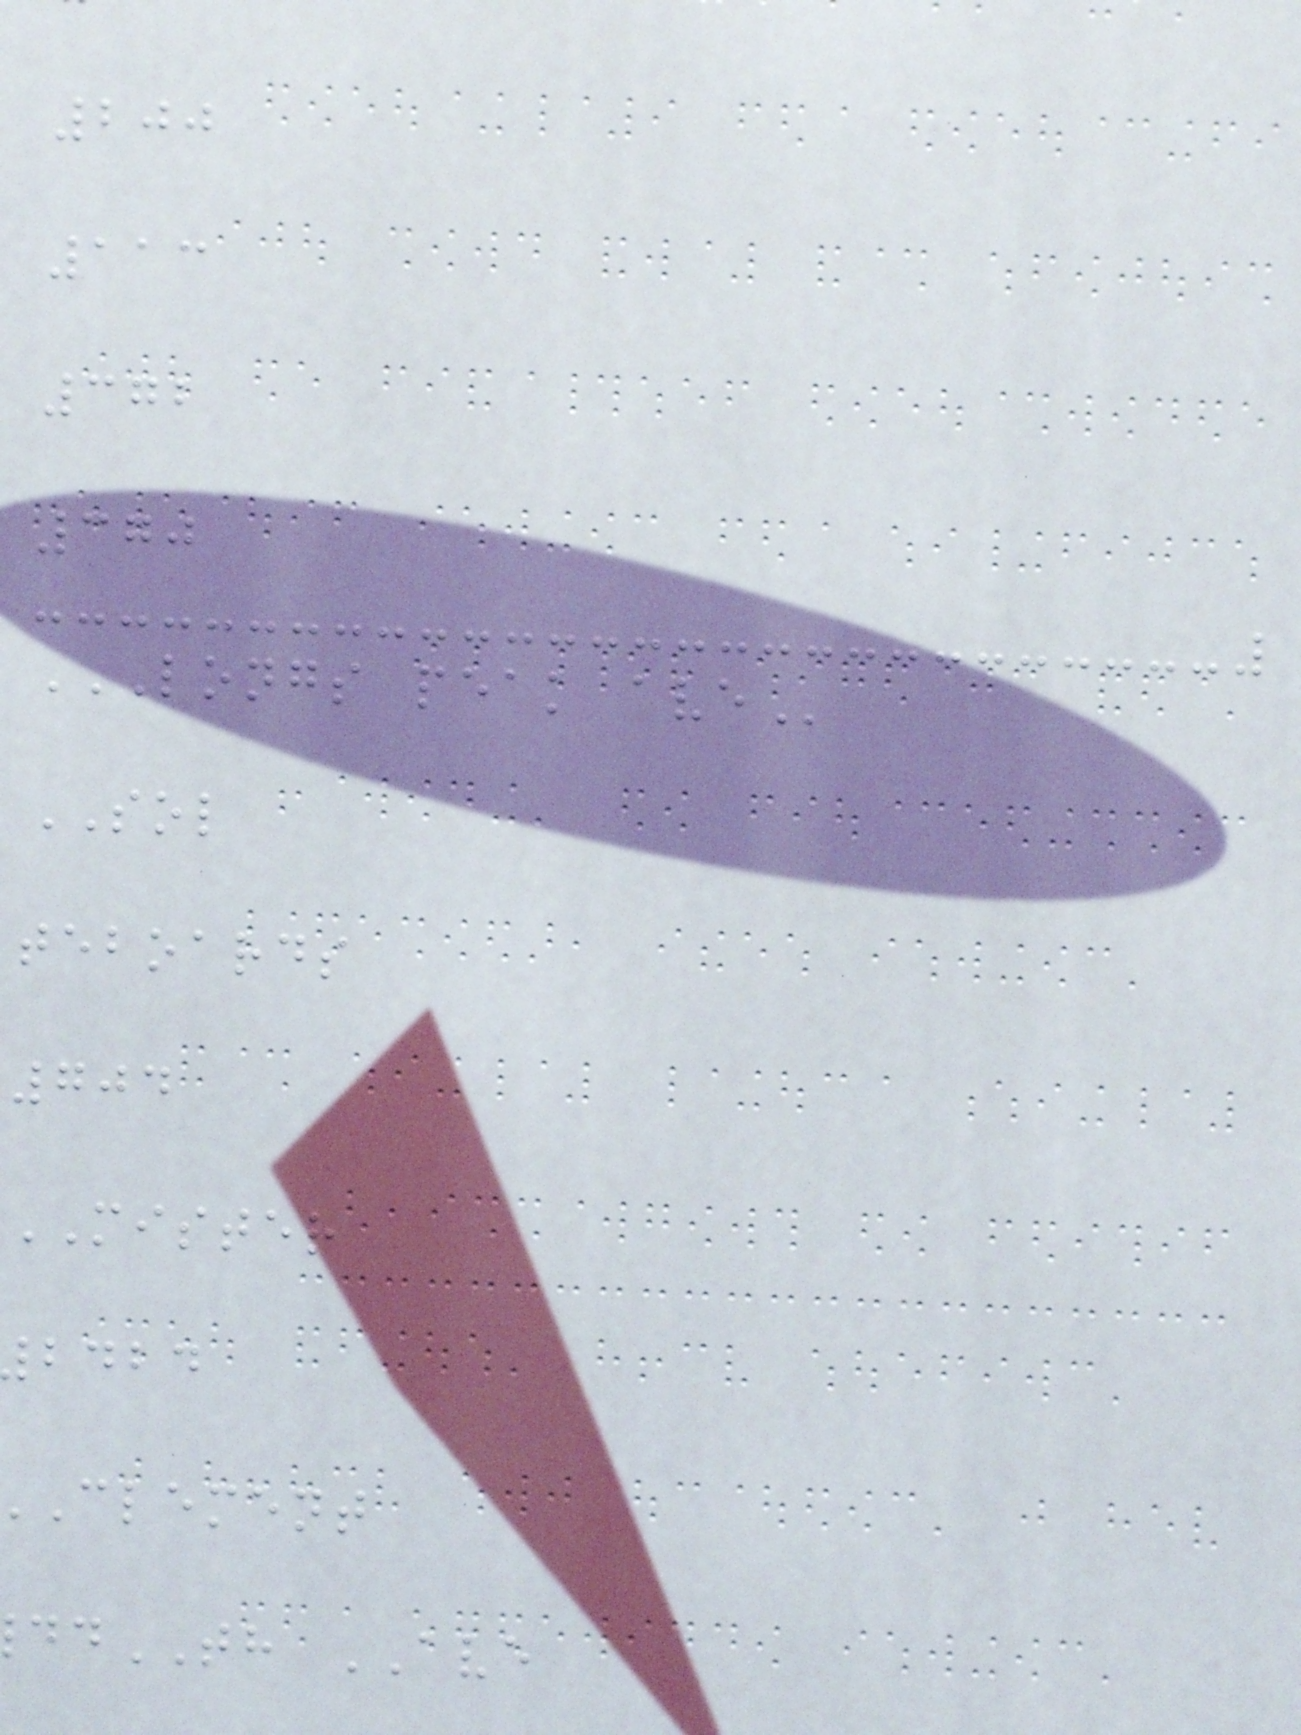200
113
372
370
LONGS PEAK AVE
SOL
teboards
704
MISTER
bdbd
clement
TH AVE
